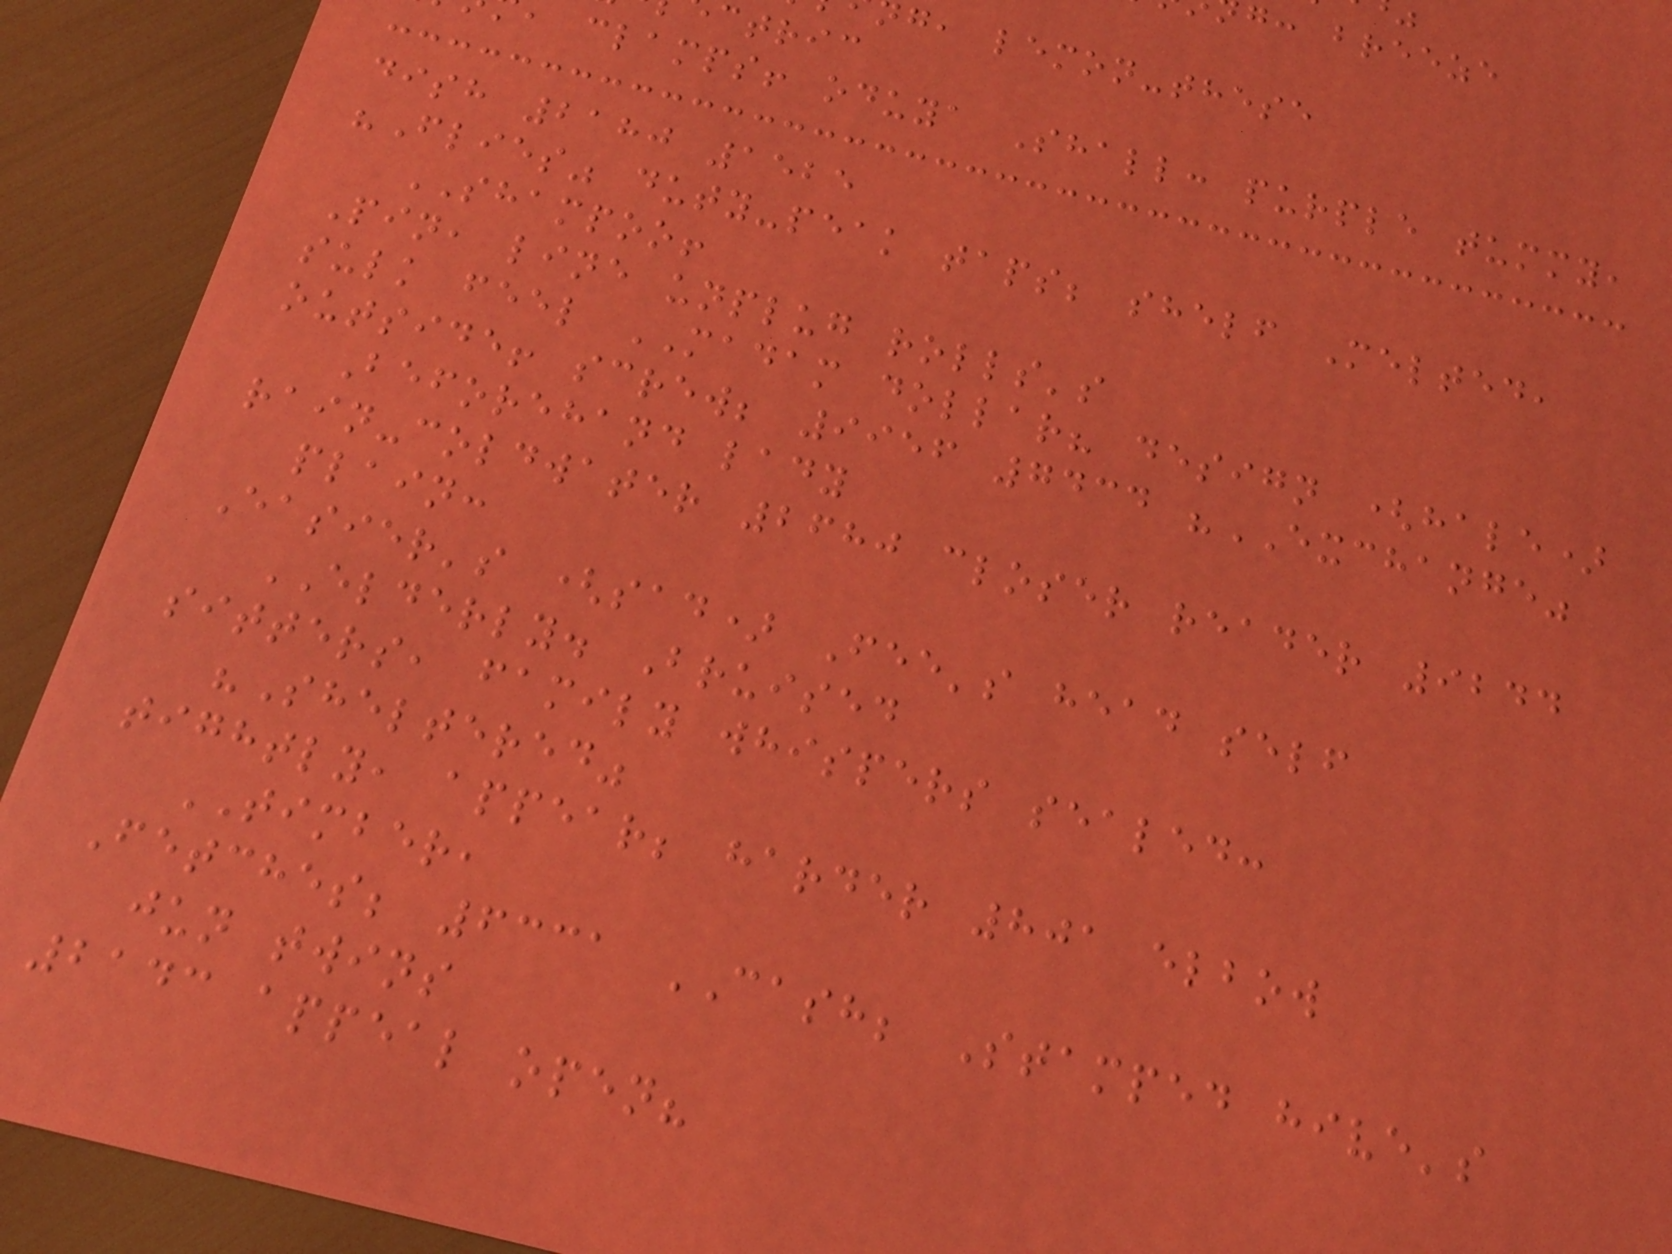g: breeze
g, lemon-these
ctric
, clamps! oduya Shall: purple tummy,
dish 2180 1525
"Flies" duty-peak taps; shelf Melted,
SHAMPOO!
Pin, line unplug rolls's
sulk feel MADAM dollar? design (hale)
outside! screw; 9956 7434 "EXCHANGE"
Beforehand lady
rain-coldwater 2680 closer reader 9244
plain:
Easier's (sad) Fee's head self
ELDERLY. Bruised
sitters, family whispers sealed:
"Sheltered"
tightly, appear; harder 801 elbow
TIMBER,
Fetches; 6331 CASH; Stamped hive's
jun twins
2143 appeal open?
